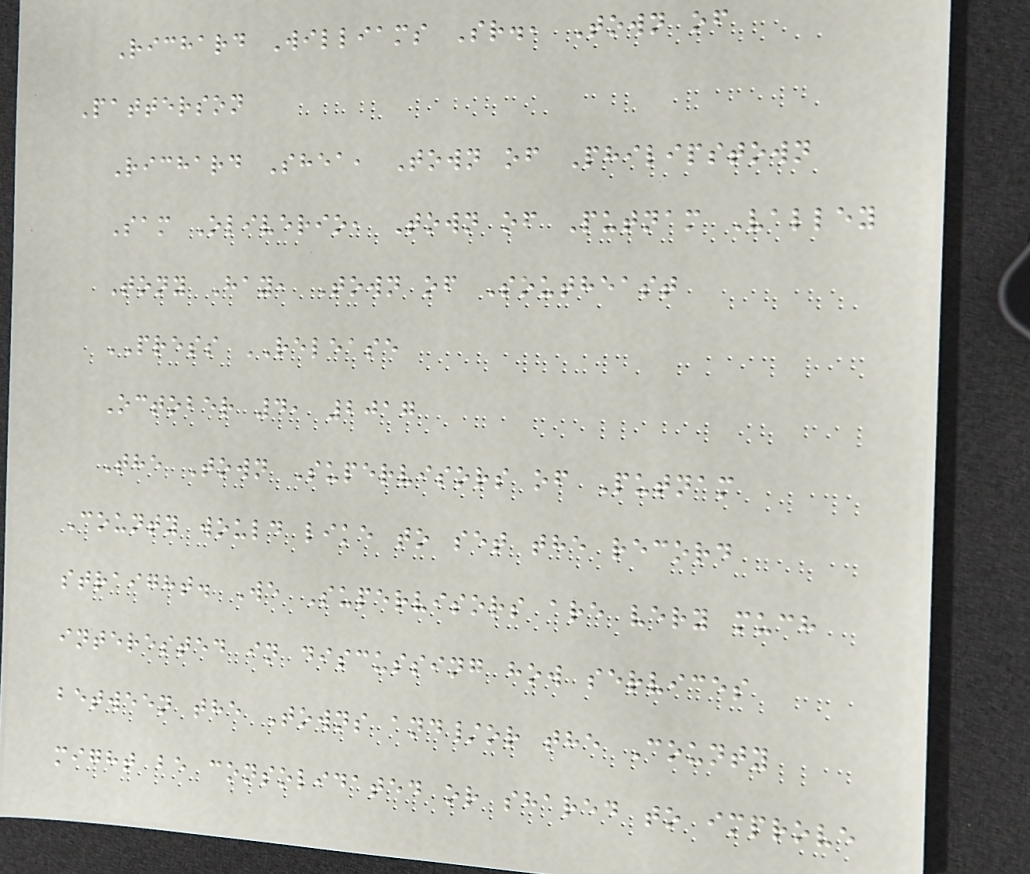Richard Williams Sr., Town of
Patterson
Richard Shea, Town of Philipstown
Sam Oliverio, Town of Putnam Valley
Tony Hay, Town of Southeast
PRESS RELEASE
October 4, 2017
The Town Supervisors of Putnam
County would like to set the record
straight. We Supervisors are very much
interested in discussing how services
between the Towns and/or the County
might be consolidated or shared to improve
